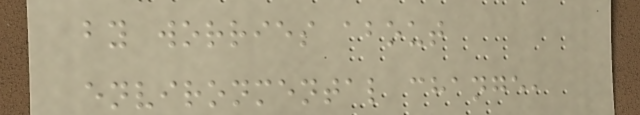by worries about
environmental change,
